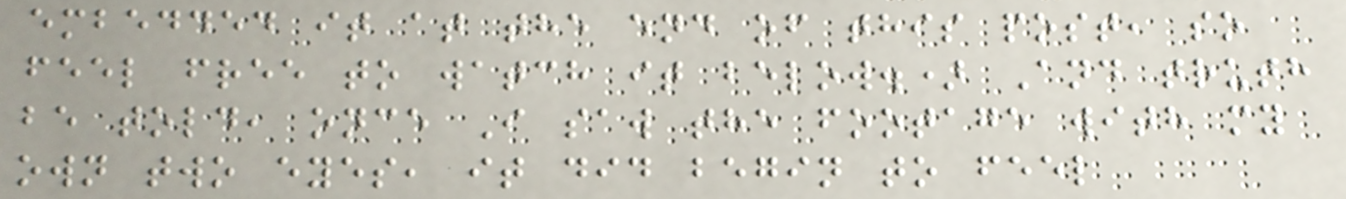embedded it at the end of this post, so
feel free to watch it below.) And truth
be told, once I saw the footage with my
own two eyes, it did begin to feel
